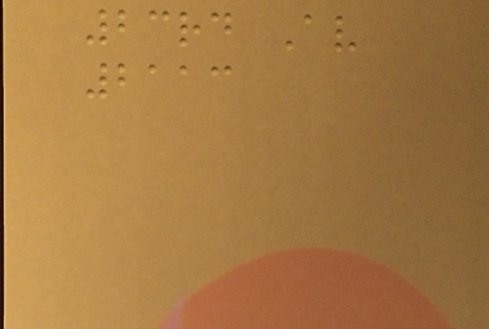23rd Av
2113
